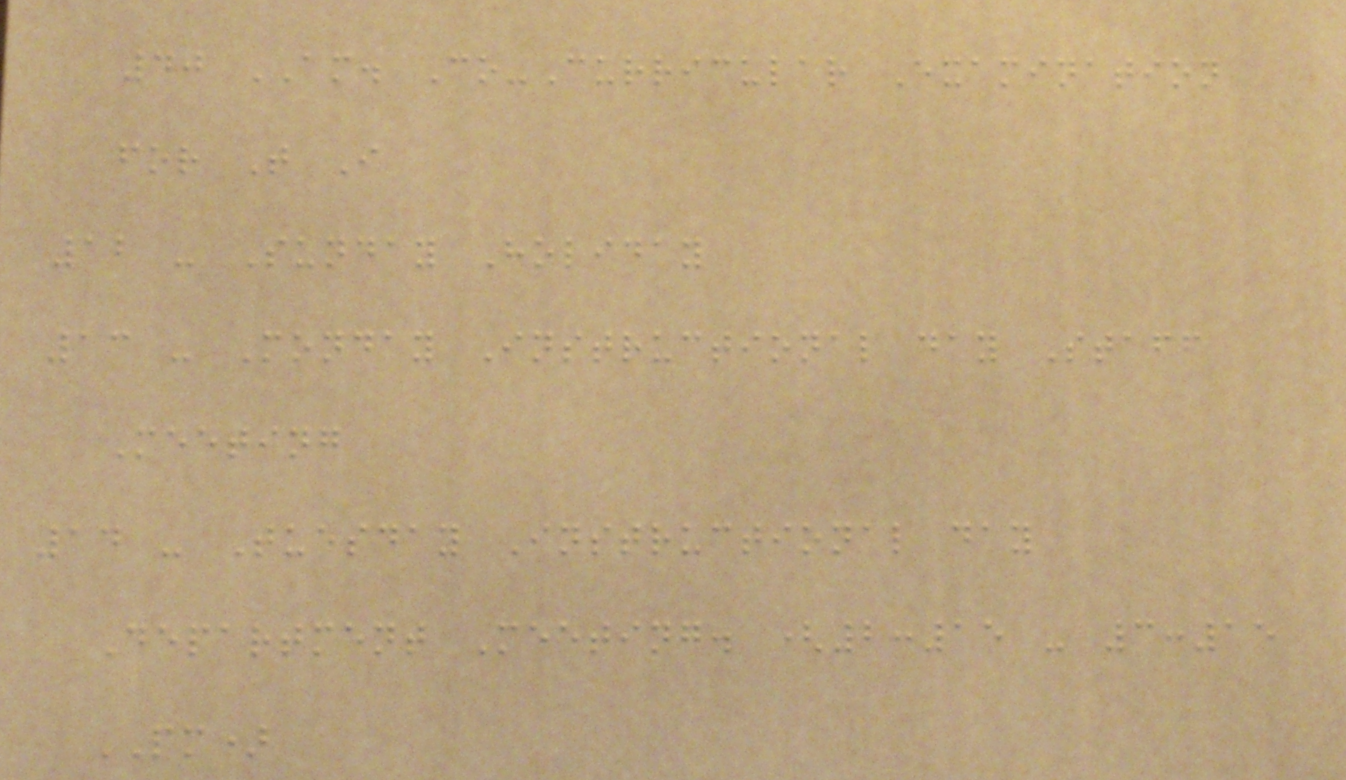40 AM. Co-Curricular Examination
for T I
12 - Sunday Holiday
13 - Monday Instructional day Staff
Meeting
14 - Tuesday Instructional day
Department Meeting. (2:15 - 3:15
PM)
